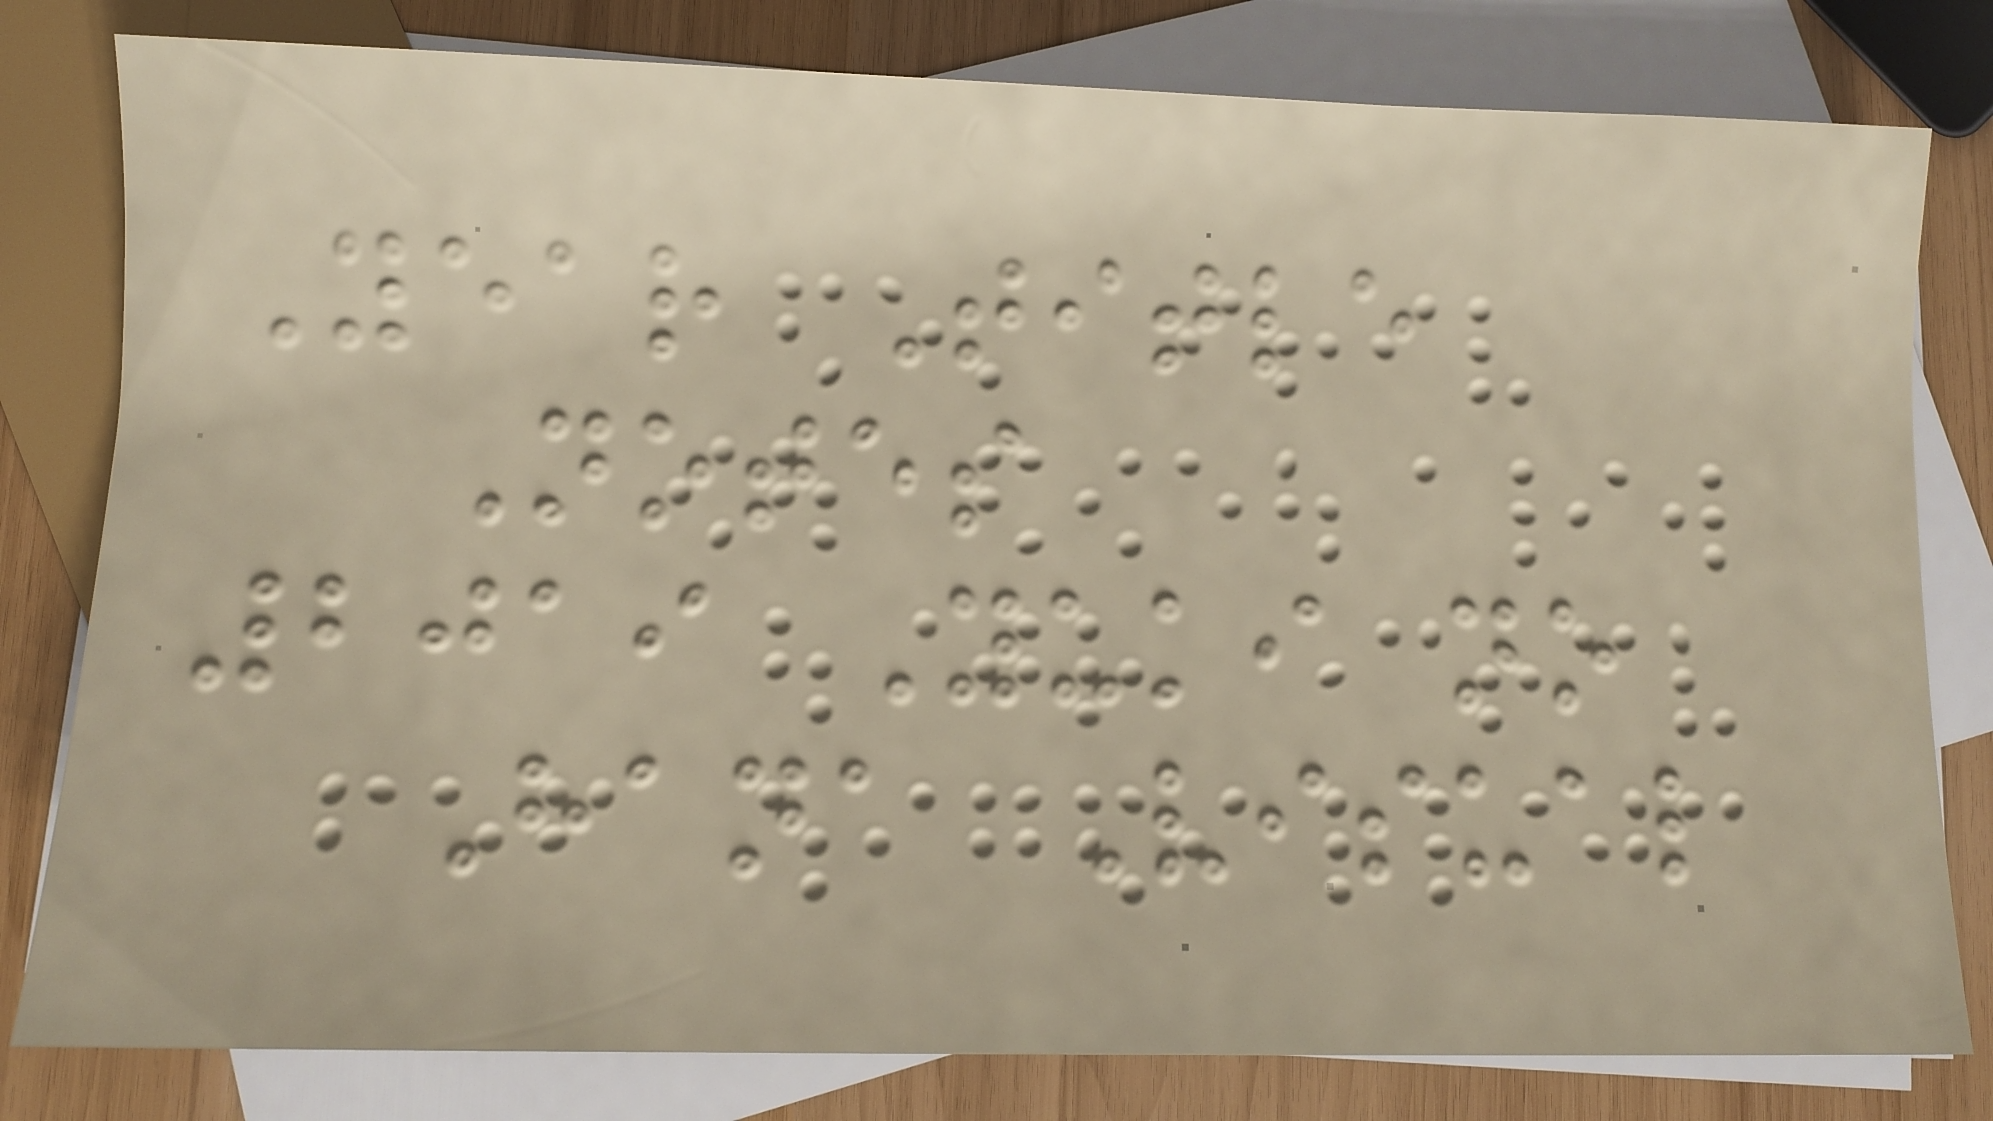Year Title
Notes
2019 Yuki no
Hana Visual
